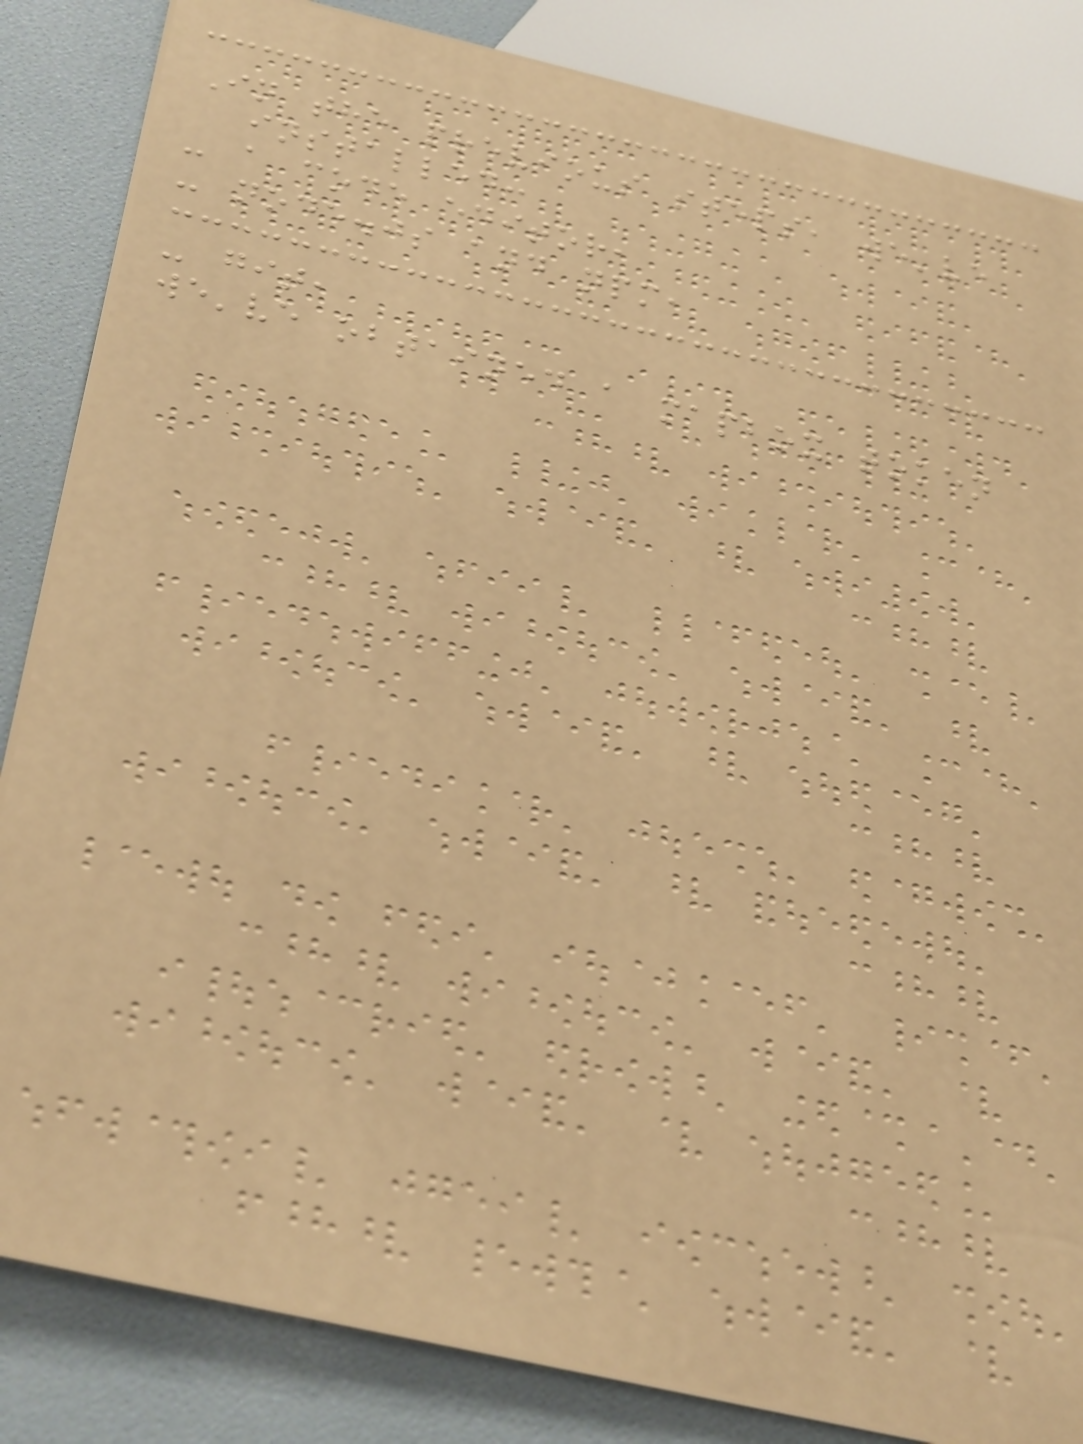In the previous steps, we've
installed:
- a code editor,
- node.js and npm,
- git,
we've obtained a mapbox token
